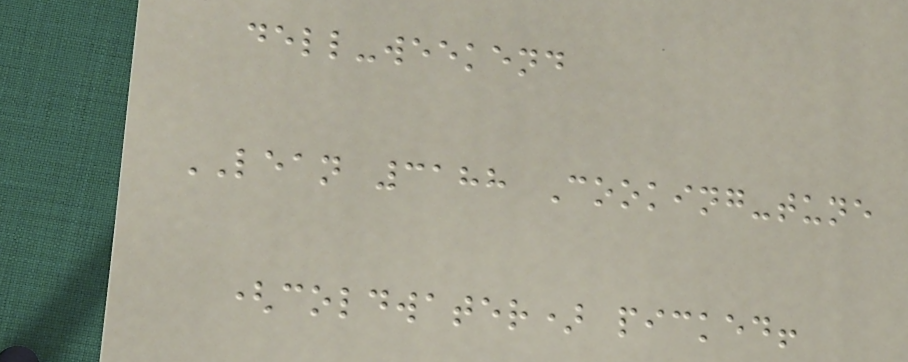dell-weekend
LEAN 3188 Cooking-tune
(coldwater) picked!
